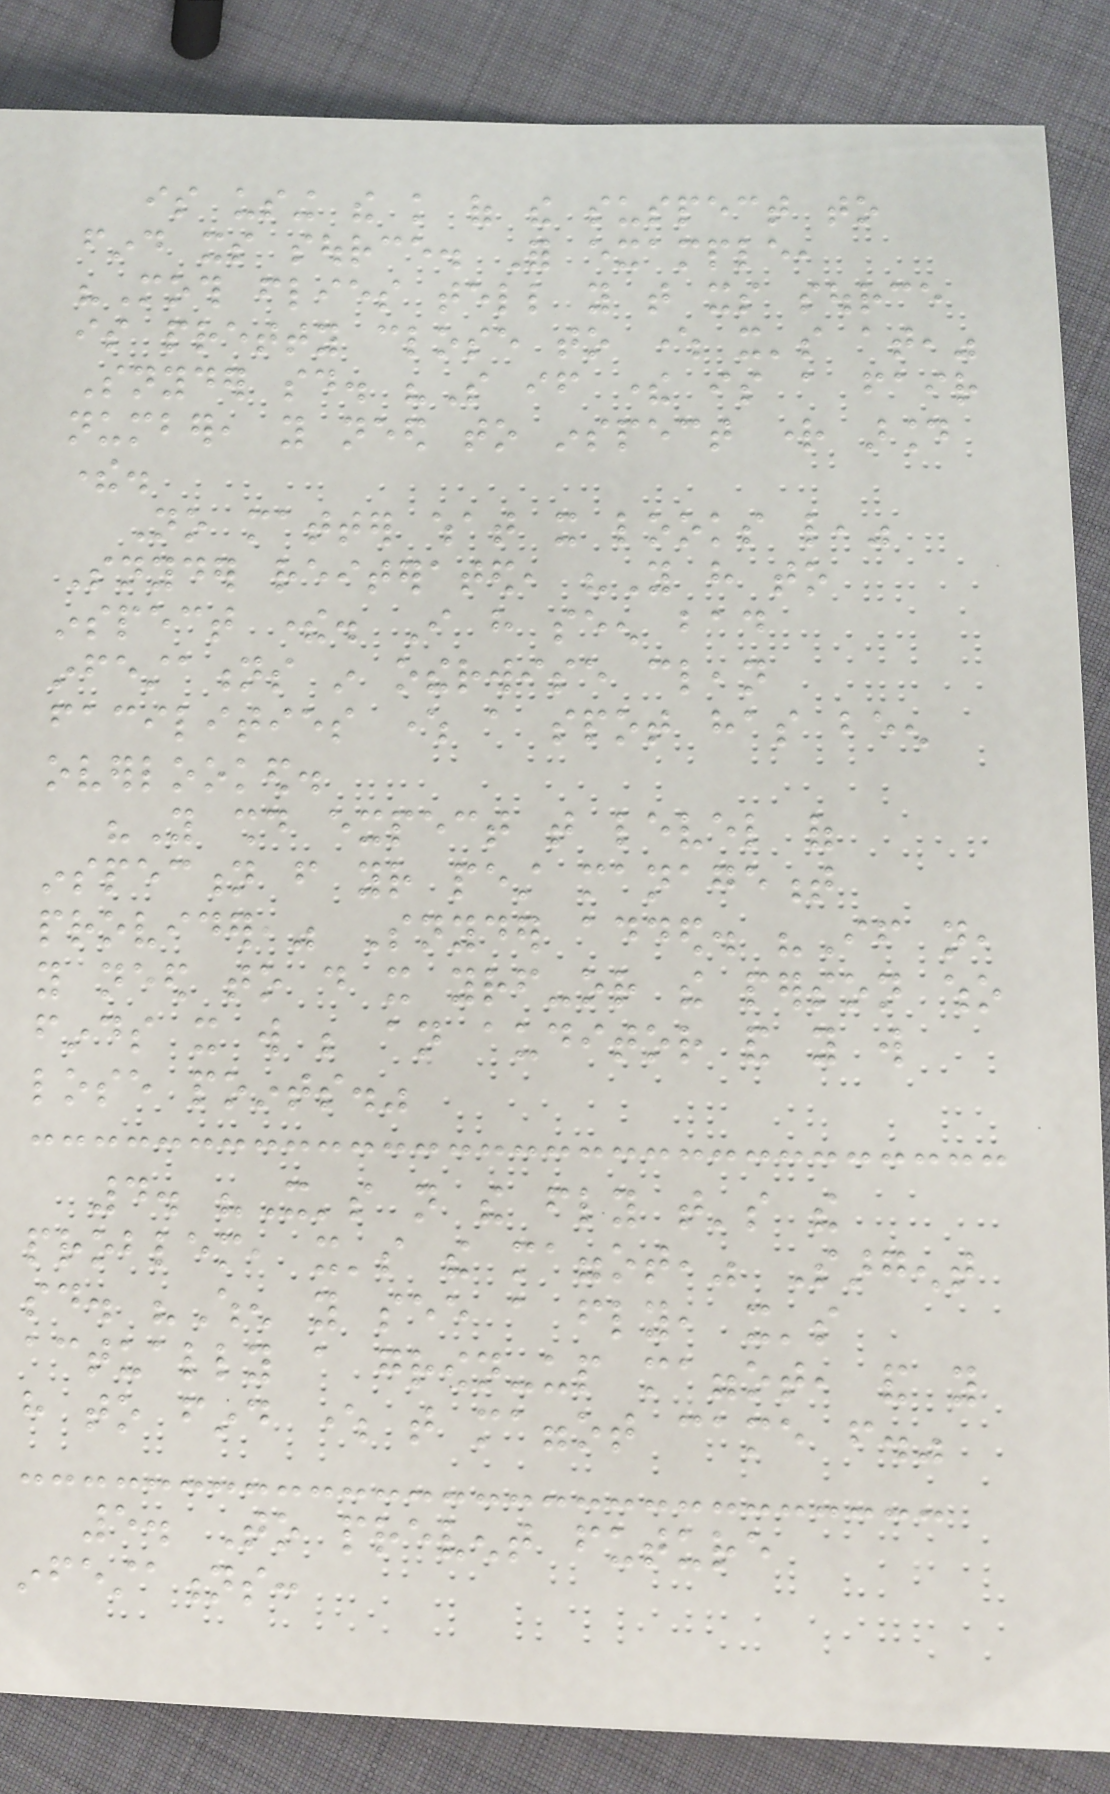is using the knowledge of the suspect to
find its source. For example,
"Moth flies tell you that its source
is pretty close to where it's at,"
Snyder said. "So if there is a fair
number, you need to inspect right around
there.
No matter what it looks like,"
Snyder reiterated, "You have to
inspect there. I have seen bad
infestations in otherwise clean
facilities where a spot has been
overlooked.
"You should expect that level of
inspection from your pest management
provider," Snyder added. "If not,
you need to do it yourself-or the person who
finds it will be an auditor and you will
lose points."
4. "It's not the fly that's the
problem, it's the maggot," Sargent
said. "When you see a fly, it's
actually a grown-up maggot, and you
have to find where that maggot came from."
5. To prevent future
infestations:
